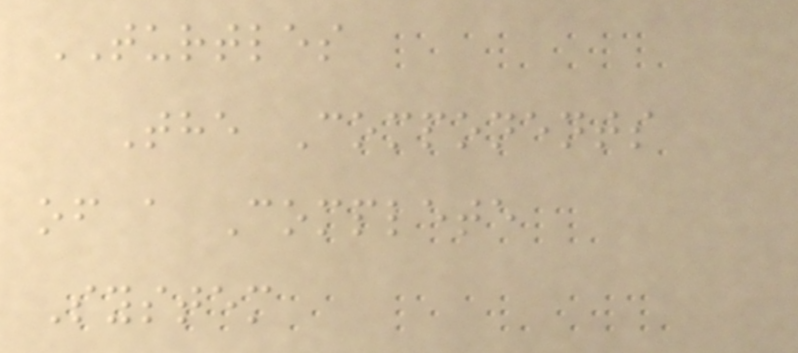TURTLES
The Components
of a Complete
System
